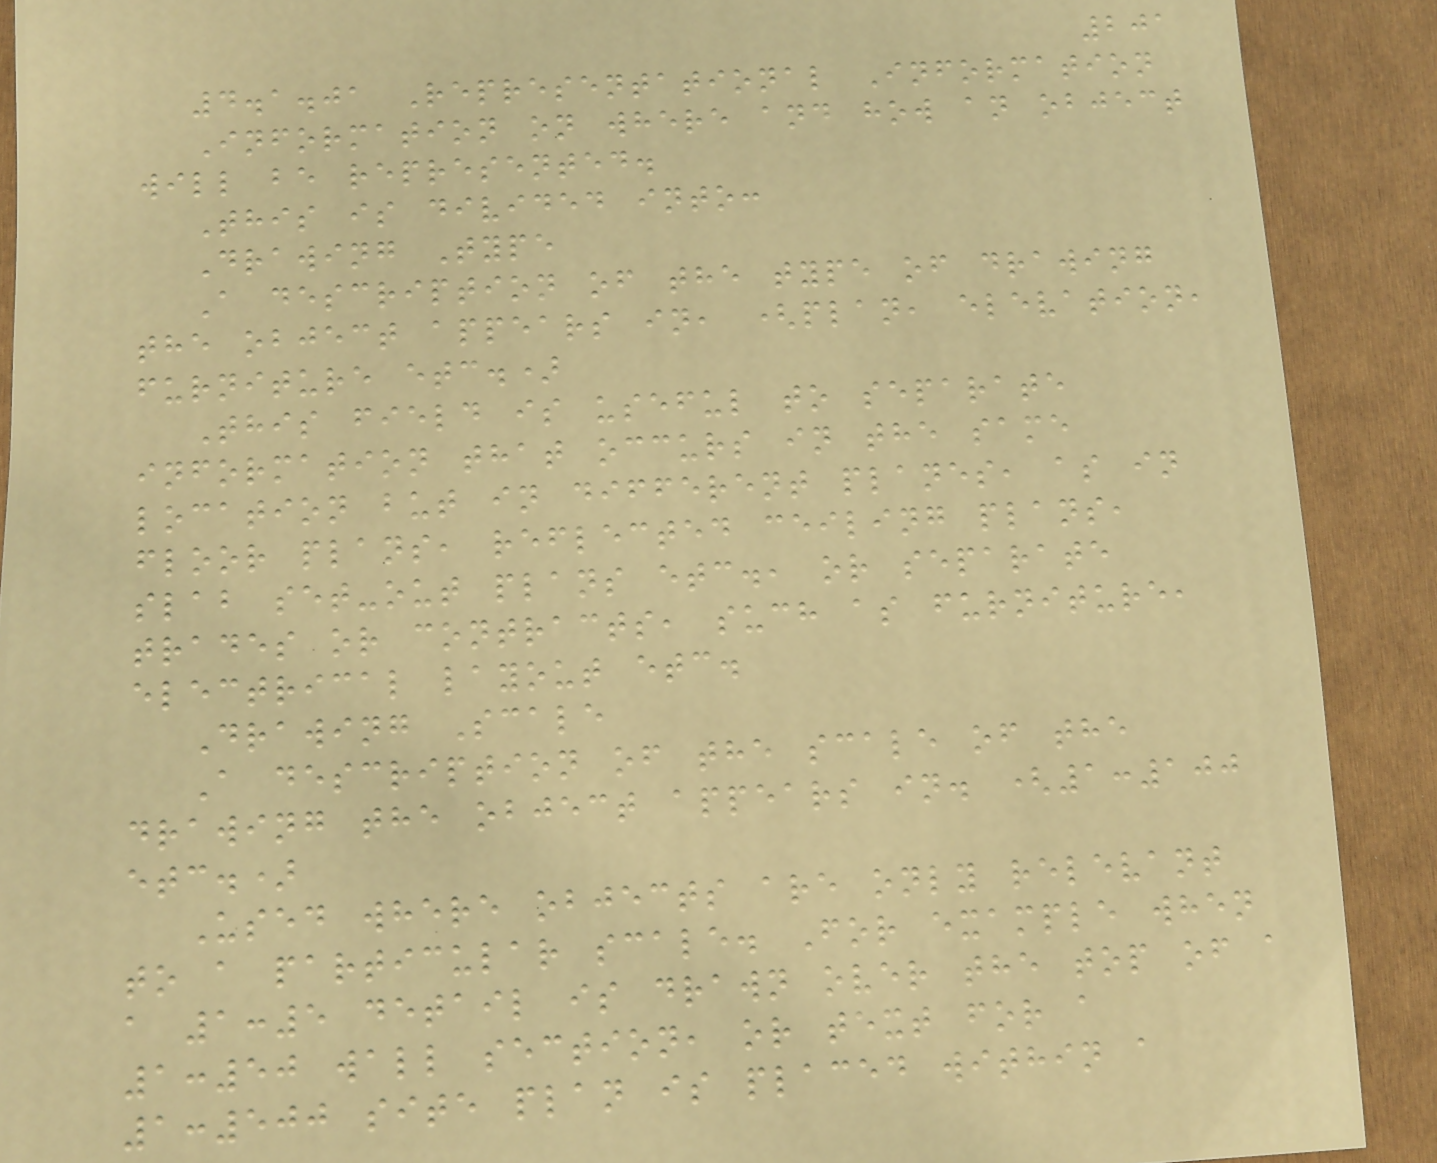201
4.1.01 Representational Information
Information on where and how an object
will be represented.
This is divided into:
Drawing Type
A description of the type of drawing
the object appears in, (plan, elevation,
furniture etc.)
This field is useful to separate
information that occurs in the same
location but in different planes, as in
floor plans, reflected ceiling plans,
slab set-out plans etc., or separate
trades or contracts, such as furniture,
electrical layout etc.
Drawing Scale
A description of the scale of the
drawing the object appears in. (1:100
etc.)
Used where objects are only relevant
to a particular scale. For example when
a 1:5 detail is drawn over the top of a
1:50 wall section, or text for a
1:500 site plan is placed within a
